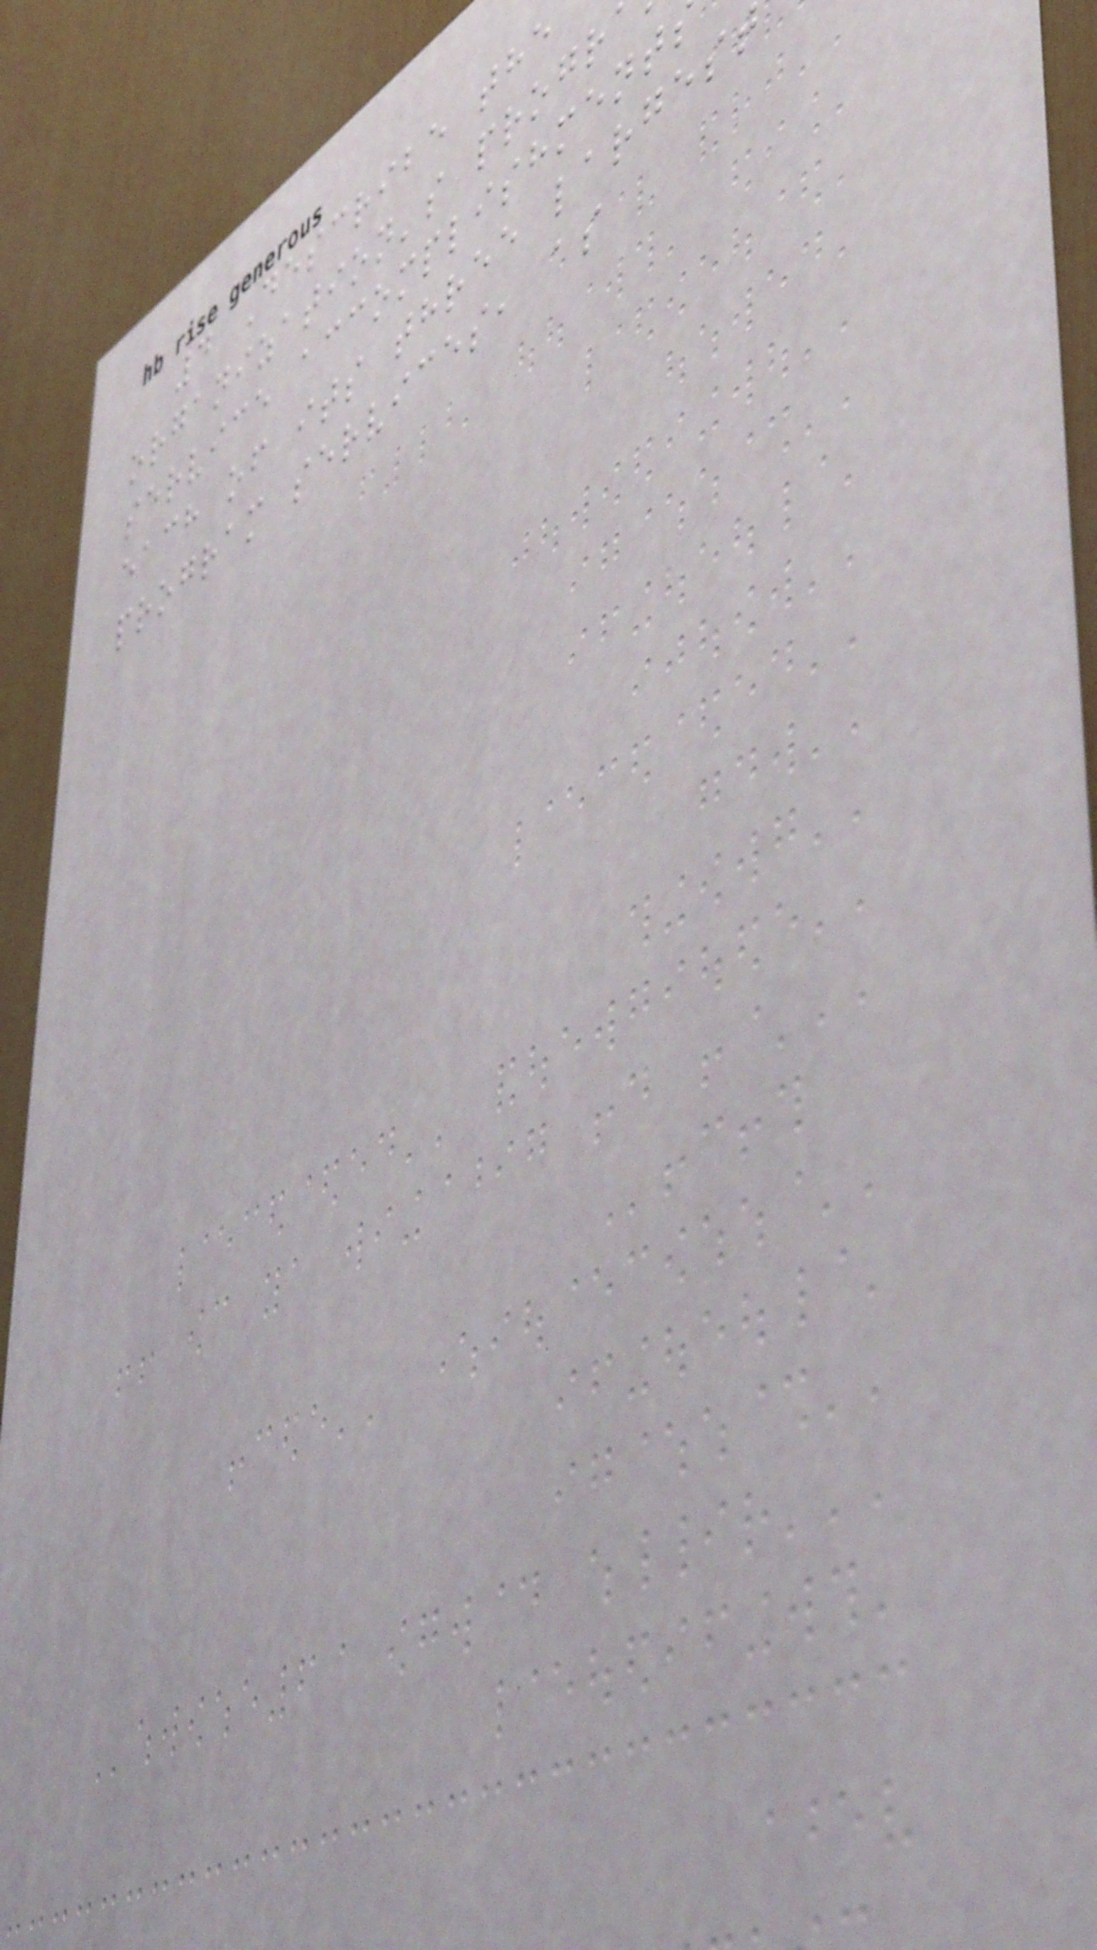4 Describe the
organization's progr
service accomplishment
each of its three largest
program services, as
